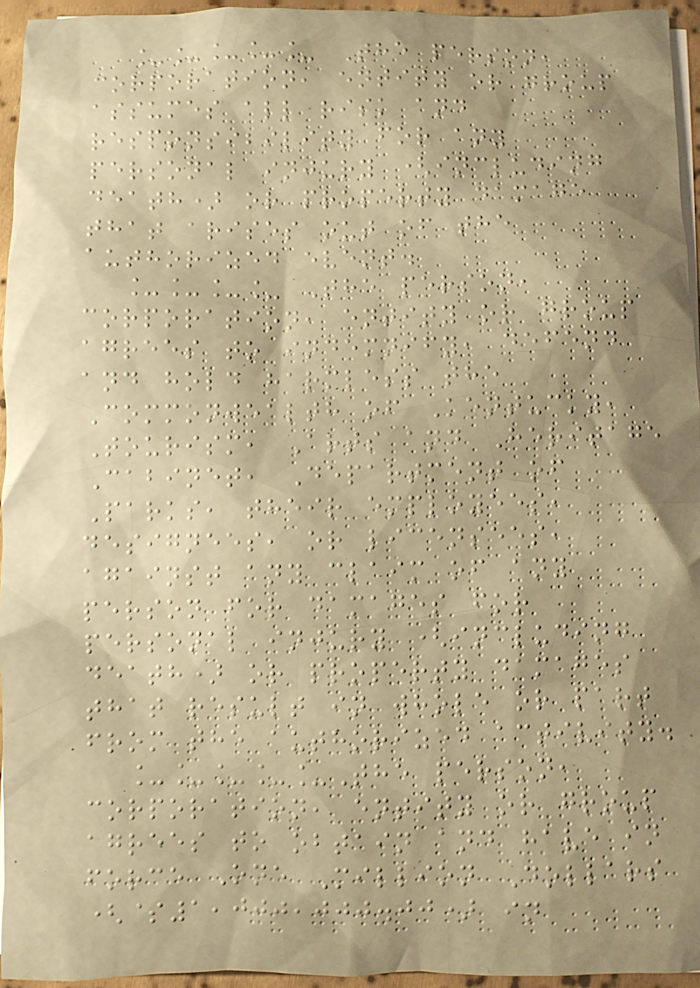_____ The person,
corporation, entity or group
assumes all risk and
responsibility for any
personal injury (including
death) or property damage
that arises out of the
authorized event.
____ The person,
corporation, entity or group
agrees to indemnify, defend
and hold harmless the
Commonwealth of Kentucky,
Tourism, Arts and Heritage
Cabinet, Department of
Parks, their employees,
designees, or licensees,
against any claim of any
person for damages for
personal injury (including
death) or property damages
that result in whole or part
from the authorized activity.
_____The person,
corporation, entity or group
agrees to obtain and have in
force One Million Dollars
($1,000,000.00) in
